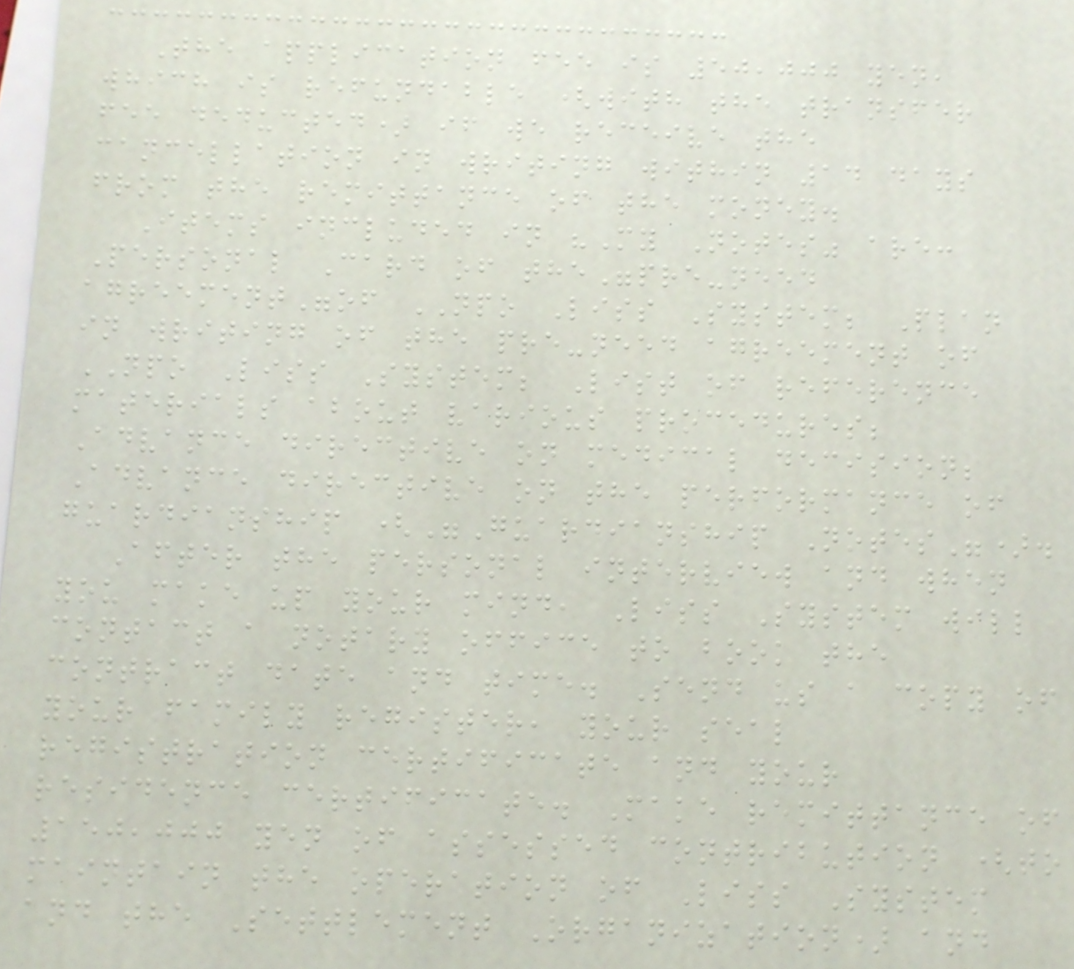The application fee is 50,000 yen,
which is refundable (with the transfer
fee deducted) if we receive the
cancellation in writing within 14 days
from the remittance of the money.
Items included in "My Notes" are:
Personal Card of the"pre-need
agreement"of NPO Liss System; Plan
in writing of the pre-need agreement of
NPO Liss System; List of reference
materials about various procedures;
Advance directive on medical decision;
Advance directive on the performance of
guardianship ("Guardianship Notes").
After the personal interview and when
you make up your mind, Liss System will
contact a notary office to book the
contract date and time. Send us a copy of
your family register, your seal
registration certificate and your
residence certificate. Make remittance of
150,000 yen of assessed contribution (to
maintain the operation of Liss System
and the Settlement Organization) and
